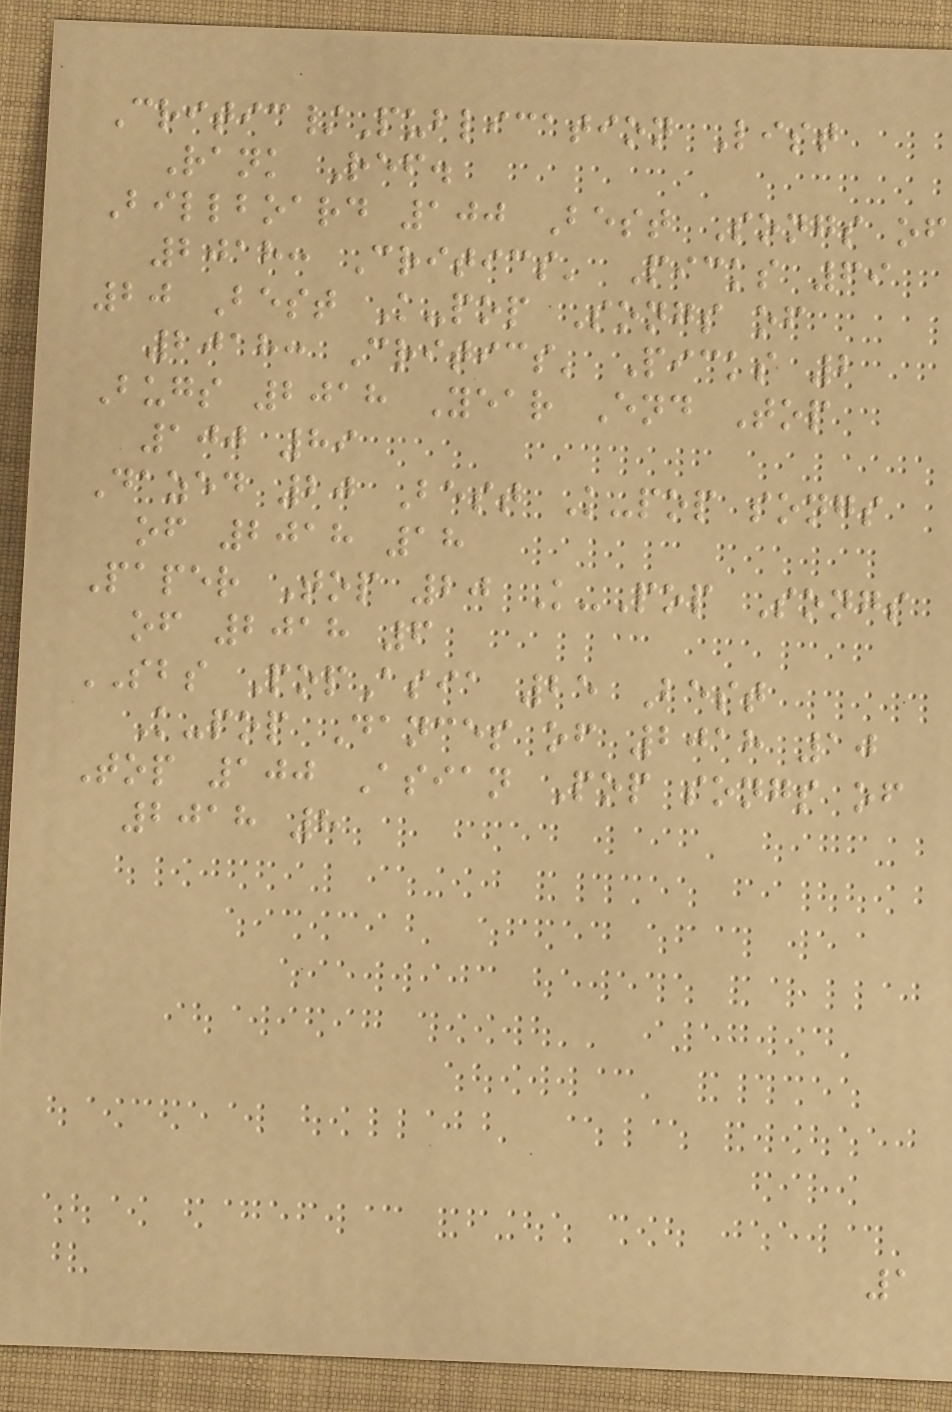Critic/Publication List
Rank Ref.
Billboard 100 Best Songs of
2018: Critics' Picks 69
20 Best K-pop Songs of
2018: Critics' Picks 2
Bugs 2018 Year End Top
100 89
Dazed 20 Best K-pop songs
of 2018 18
Paper Top 20 K-Pop Songs
of 2018 6
SBS PopAsia 25 Best
K-pop Dances of 2018 10
Top 100 Asian Pop songs of
2018 8
1
